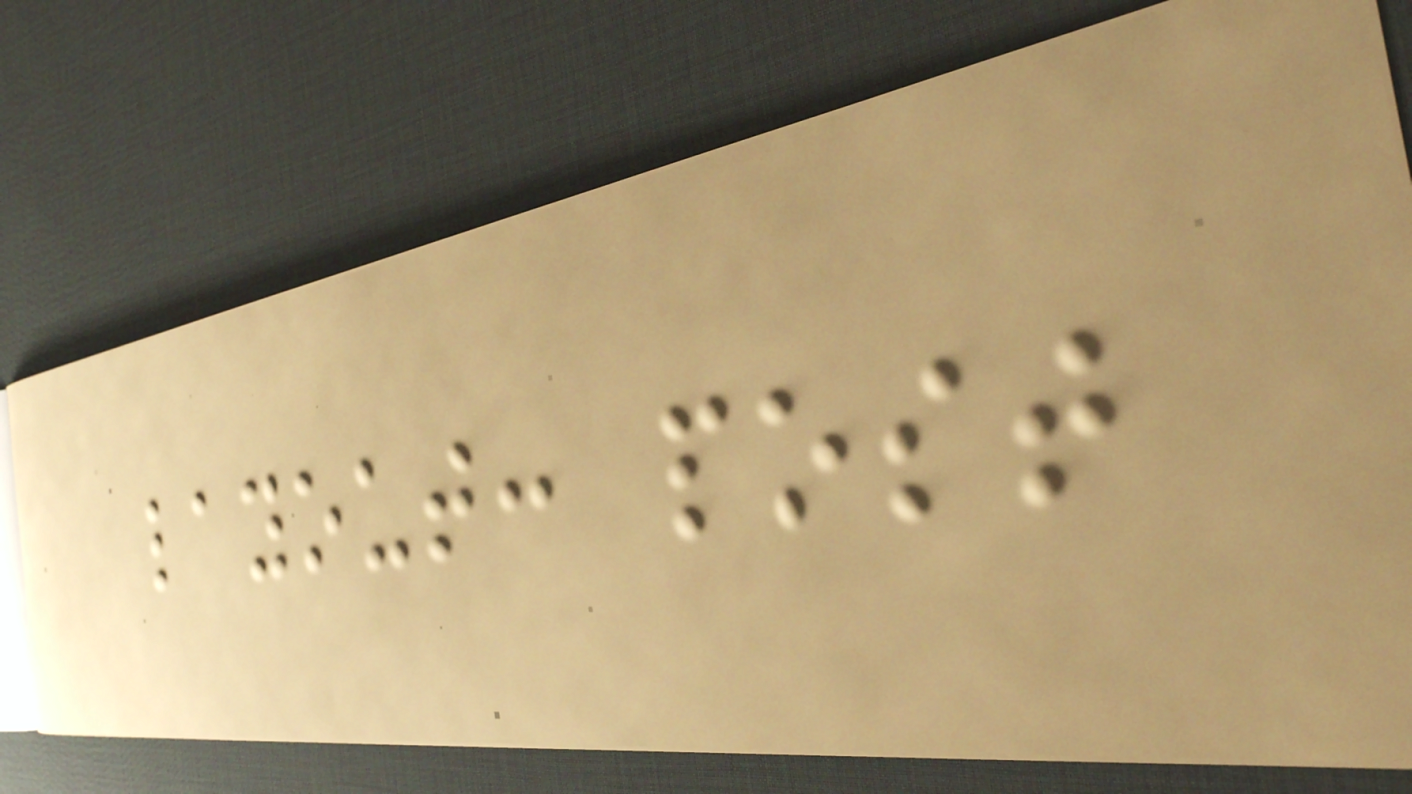layout: post
